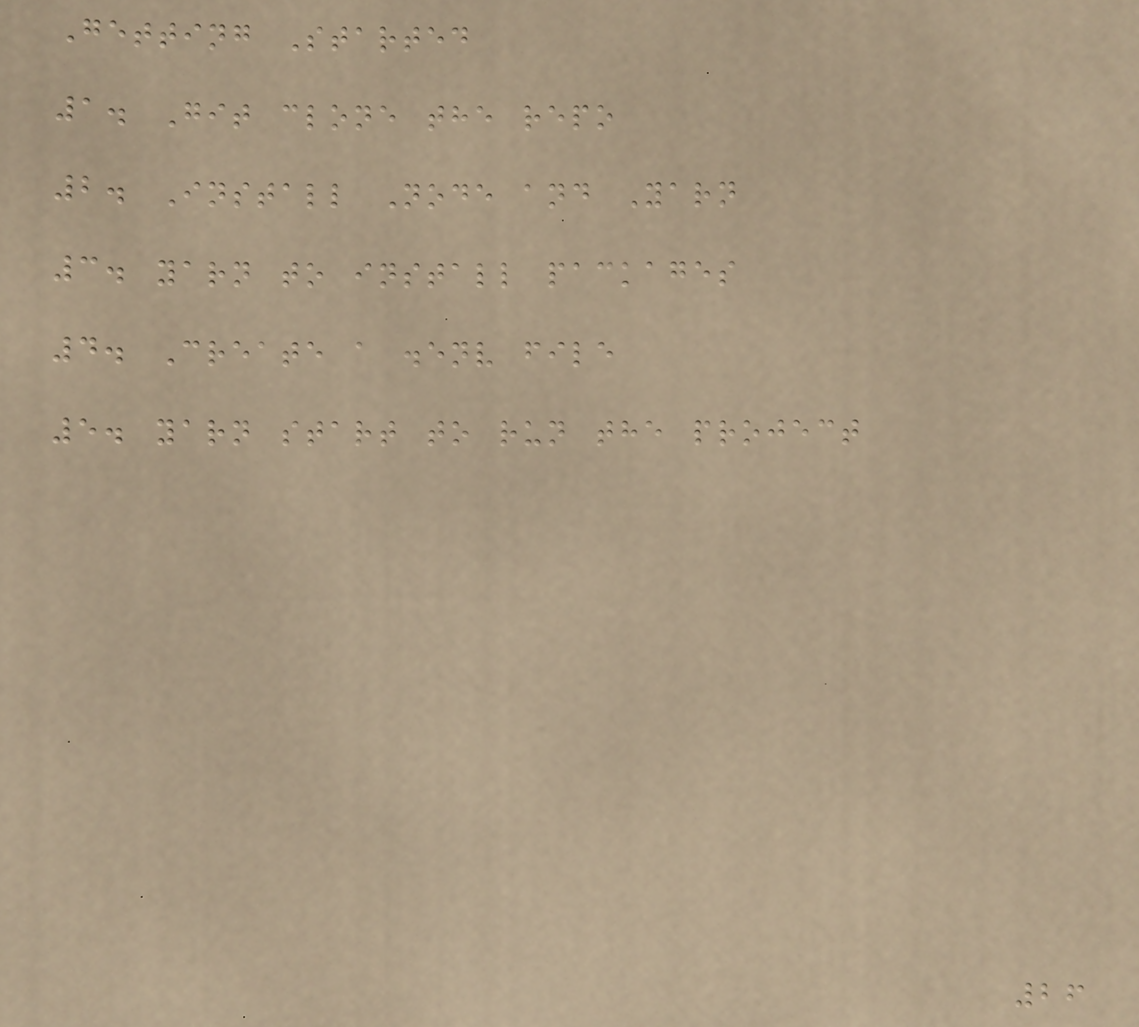Getting Started
1. Git clone the repo
2. Install Node and Yarn
3. yarn to install packages
4. Create a .env file
5. yarn start to run the project
26
